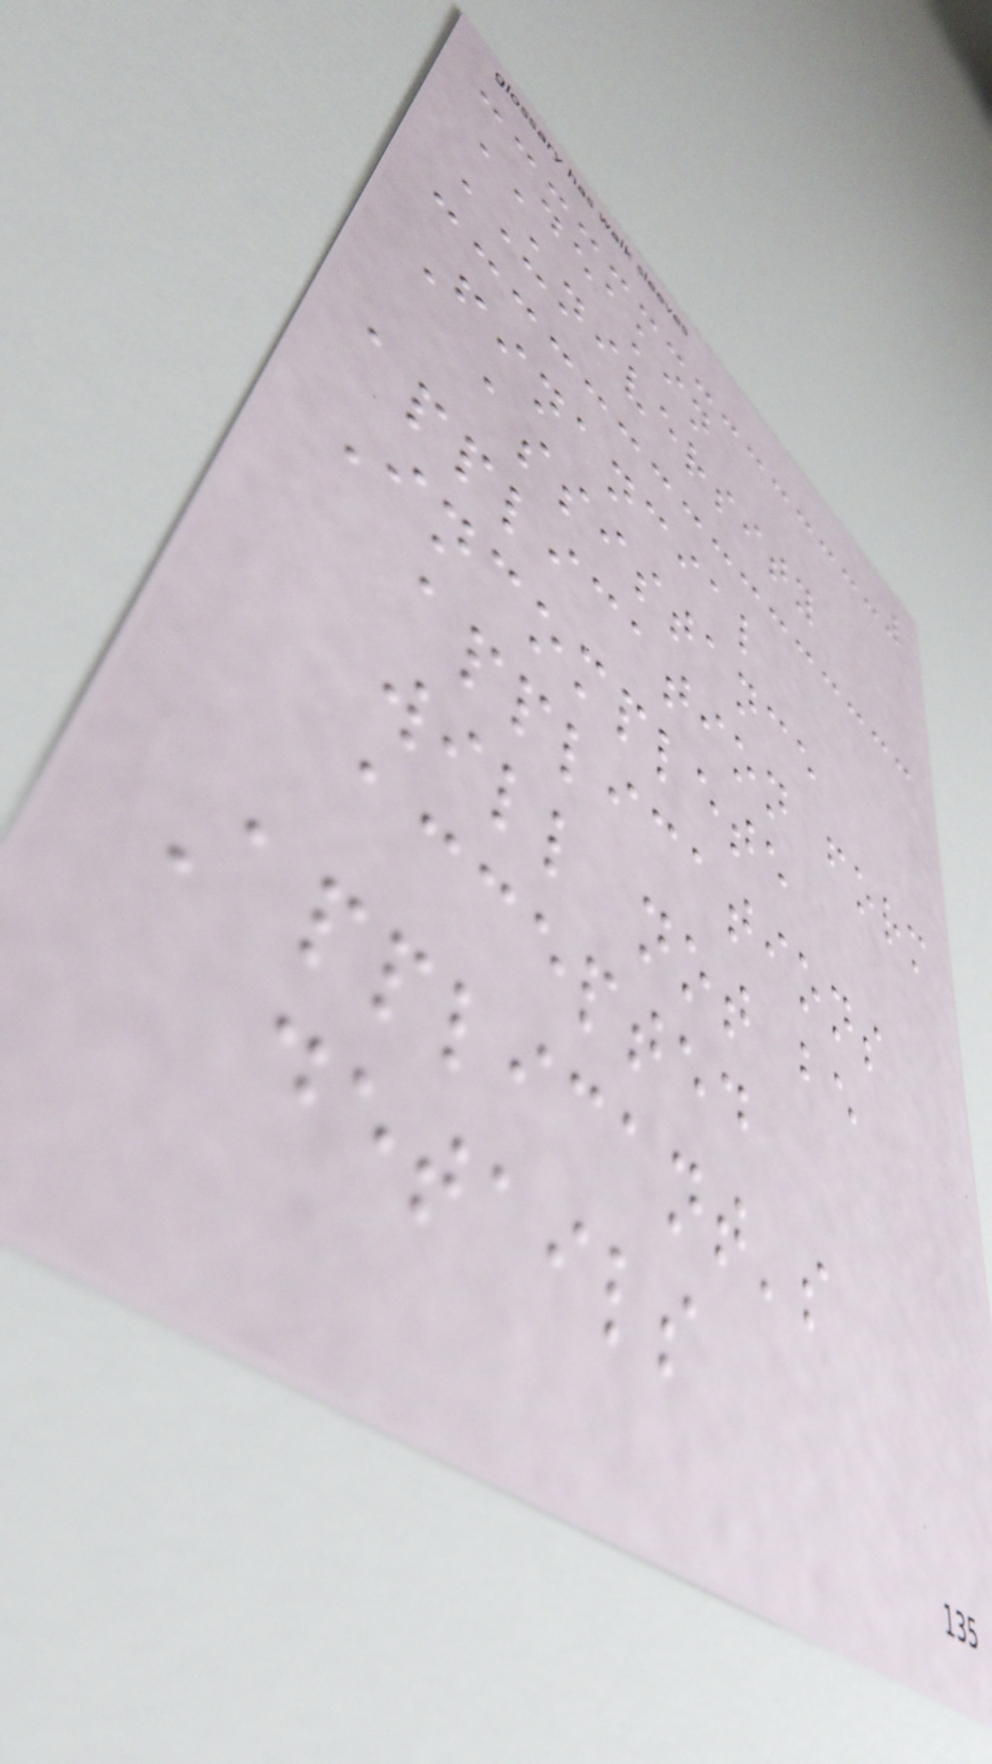DEAKIN
UNIVERSITY
Financial
assistance
application form
Incomplete
applications
will not be
accepted
Applicant's
details
